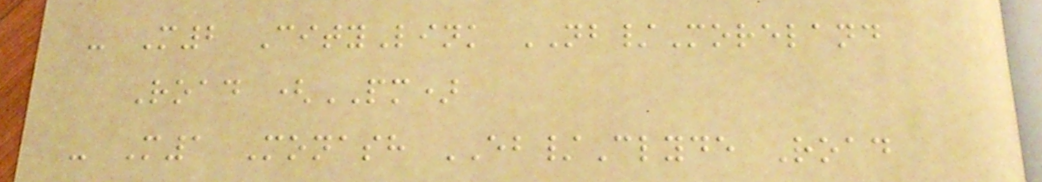- M2 CityLink NB/Moreland
Road (PM)
- M1 Monash EB/Clyde Road
